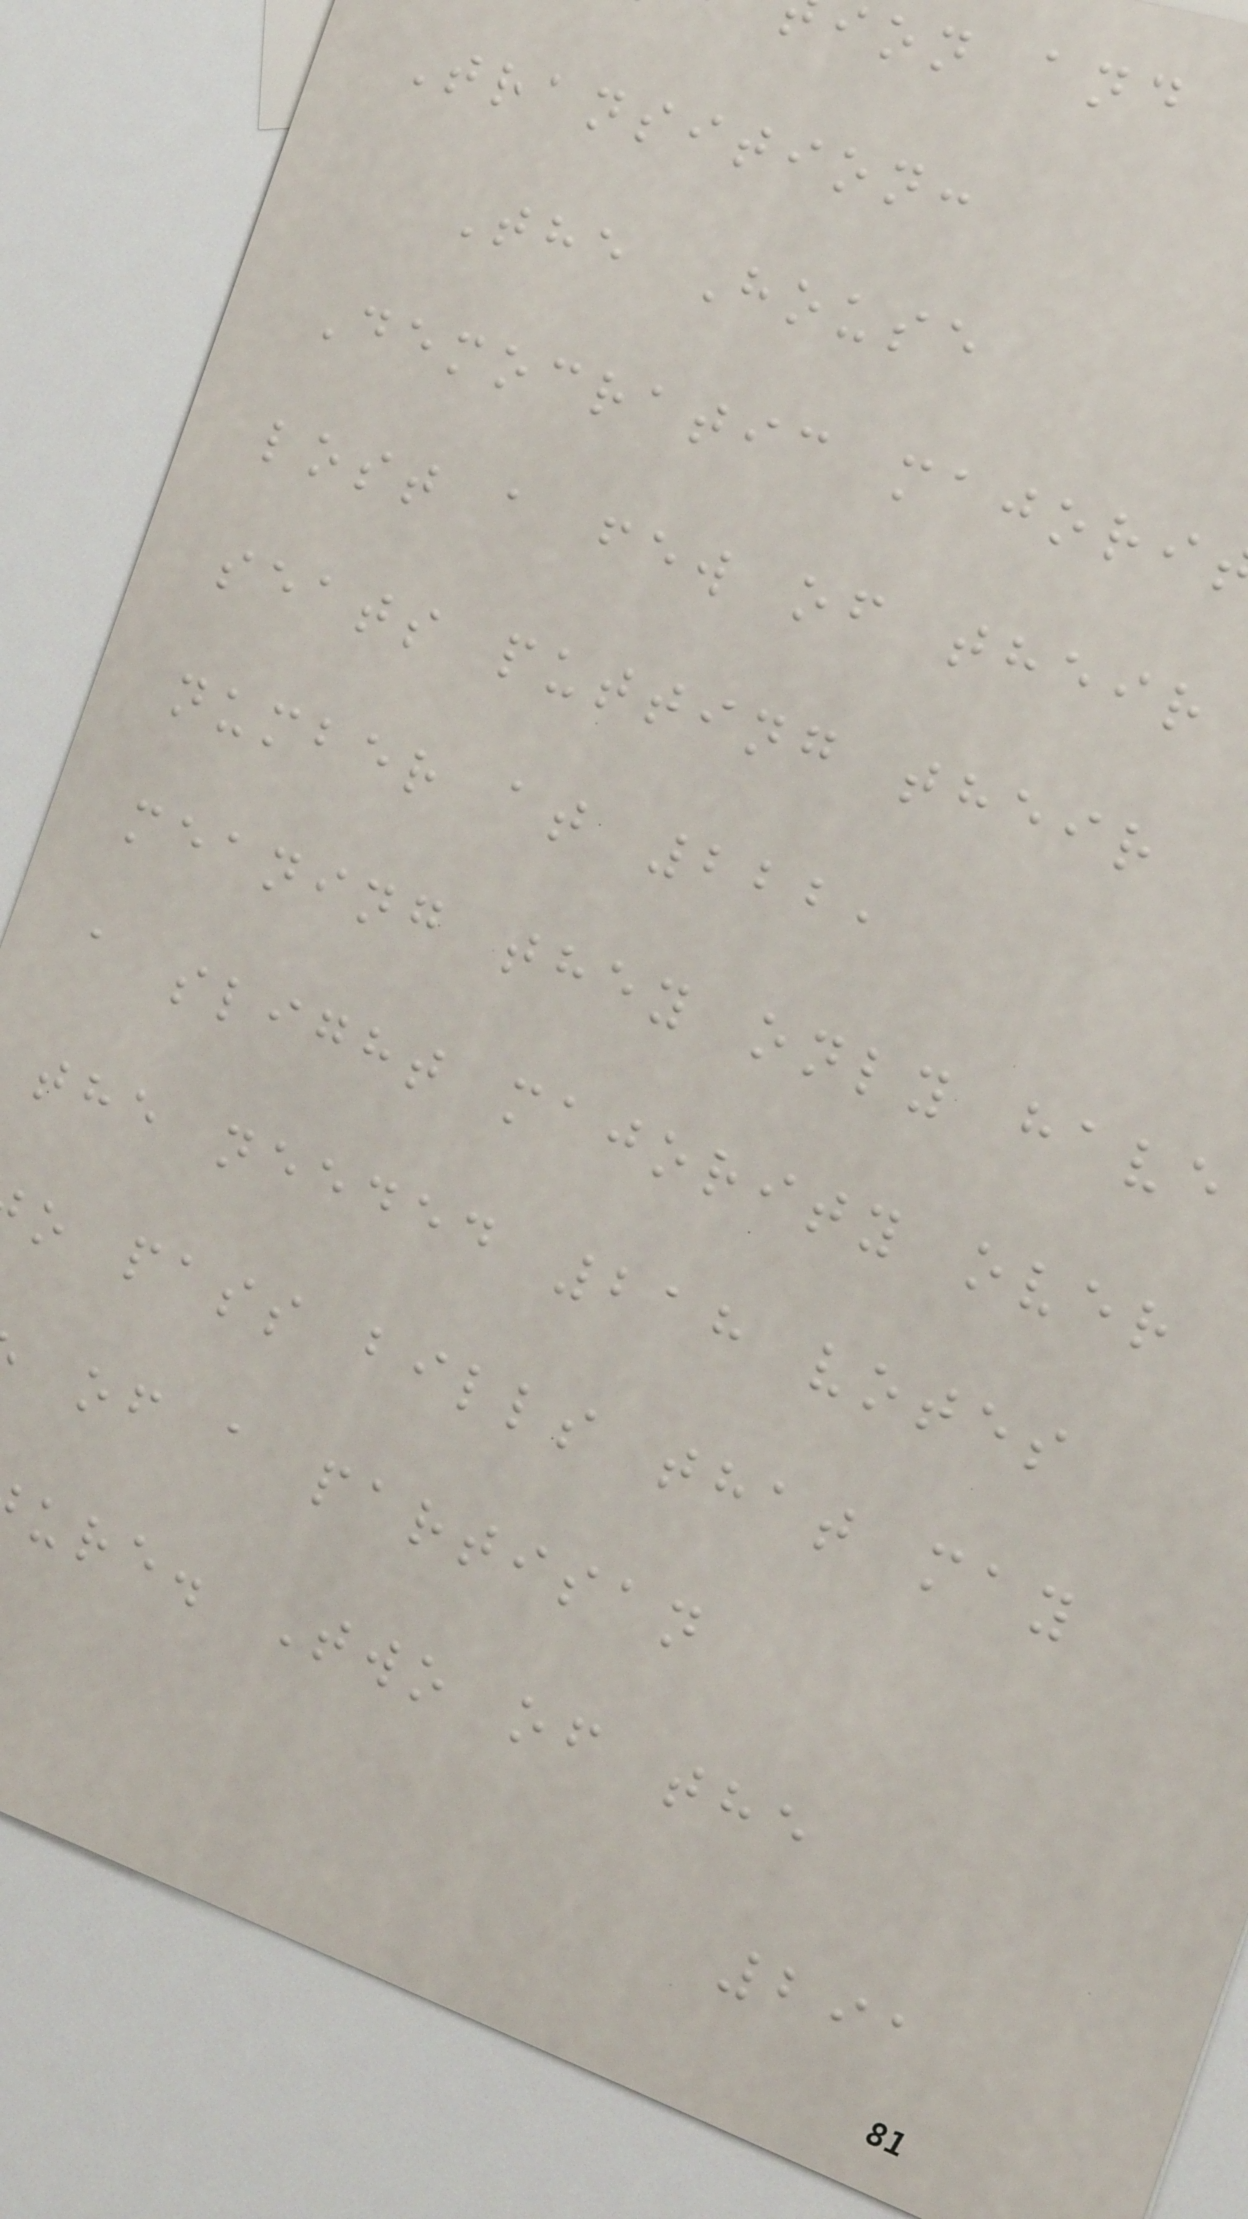ion and
Transition:
The House
Democratic majori
lost a few of their
seats putting their
number at 222,
meaning they only have
a slight majority over
the needed 218 votes
o pass bills that may
of a partisan
ure. Two of the
291
